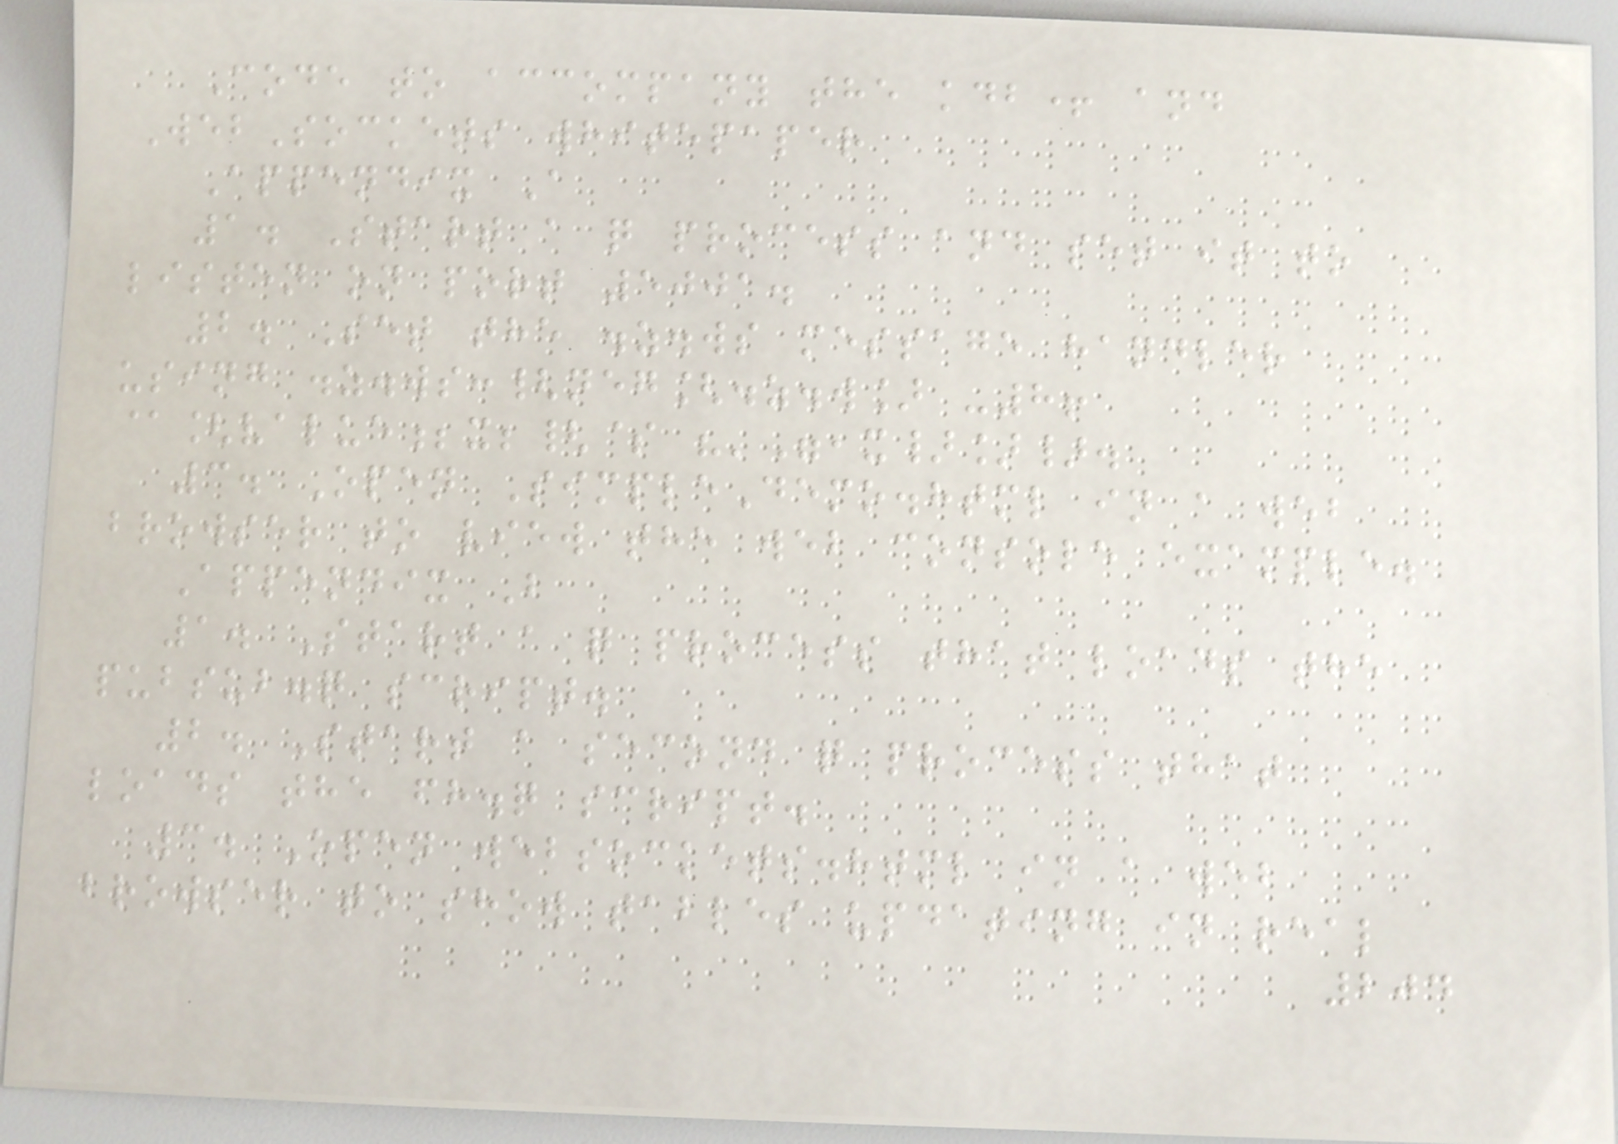Code to accompany the kdb+ and
WebSockets whitepaper
Appendix A
1. Start a q process and set it to
listen on port 5001.
2. Set the .z.ws message handler
using .z.ws:{neg[.z.w] -8!
@[value;x;{$ "'",x}]}.
3. Open SimpleDemo.html in a web
browser to view the web console example.
Appendix B
1. Start a q process that loads the
pubsub.q script.
2. Start a second q process that
loads the fh.q script.
3. Open websockets.html in a web
browser to show tables updating in real
204
